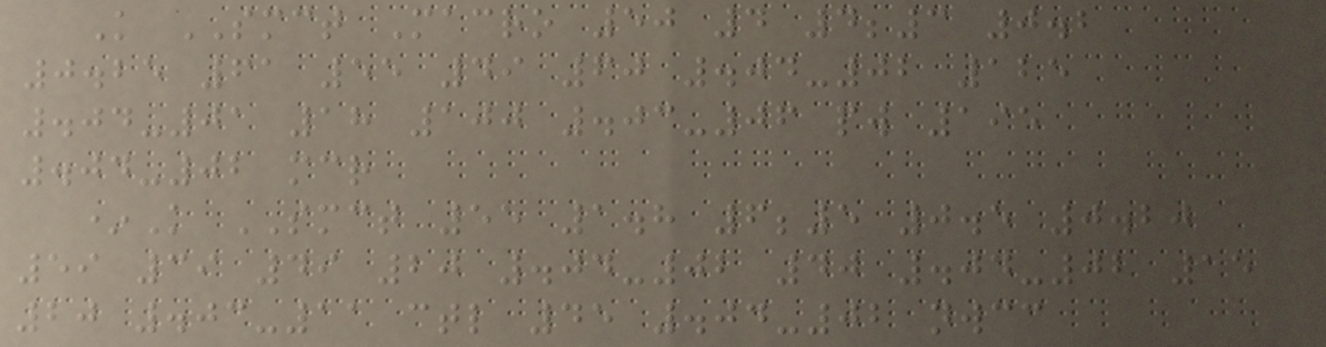K SMCT Macro 50 4 4;3 0.2
0.25 61 55 49 60 .04-02 125
.04-01 18 100 .03-06 pw 195
.04-02 mcr
*K SMCT 55 1.8 6;5 0.5 0.20
59 39 49 20 .04-02 40 .04-02 15
20 .03-11 ctl 45 .04-02 nwcc
